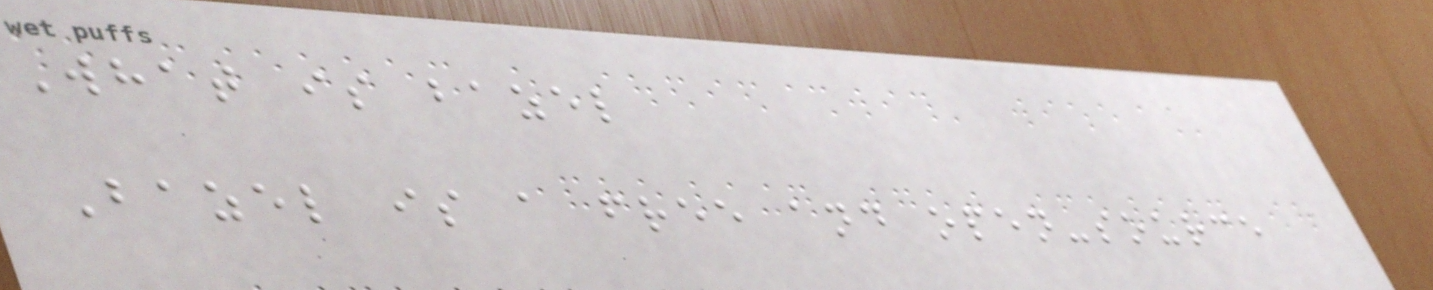What is bazel
Bazel is a free and open-source
